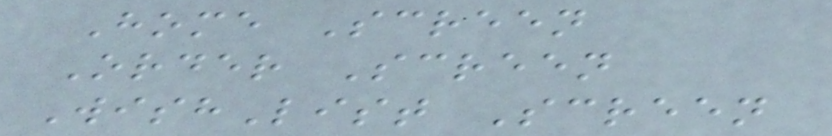Home Screen
Order Screen
WishList Screen
